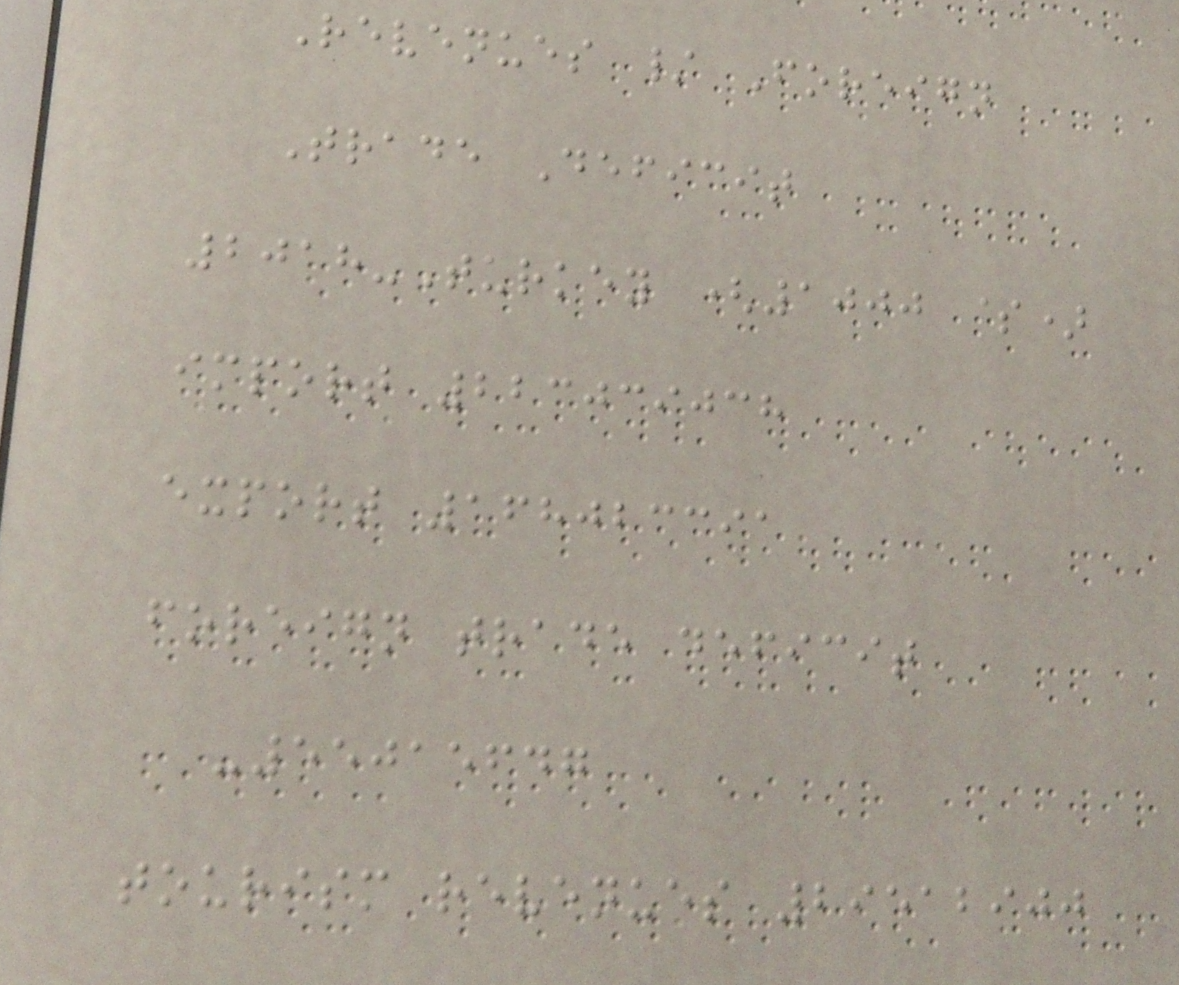Revenues / Foreign
Trade Deficit
2018-Turkey (1000 $)
import 223039038
export 168023391
foreign trade deficit
-55015647
tourism revenues 29512900
